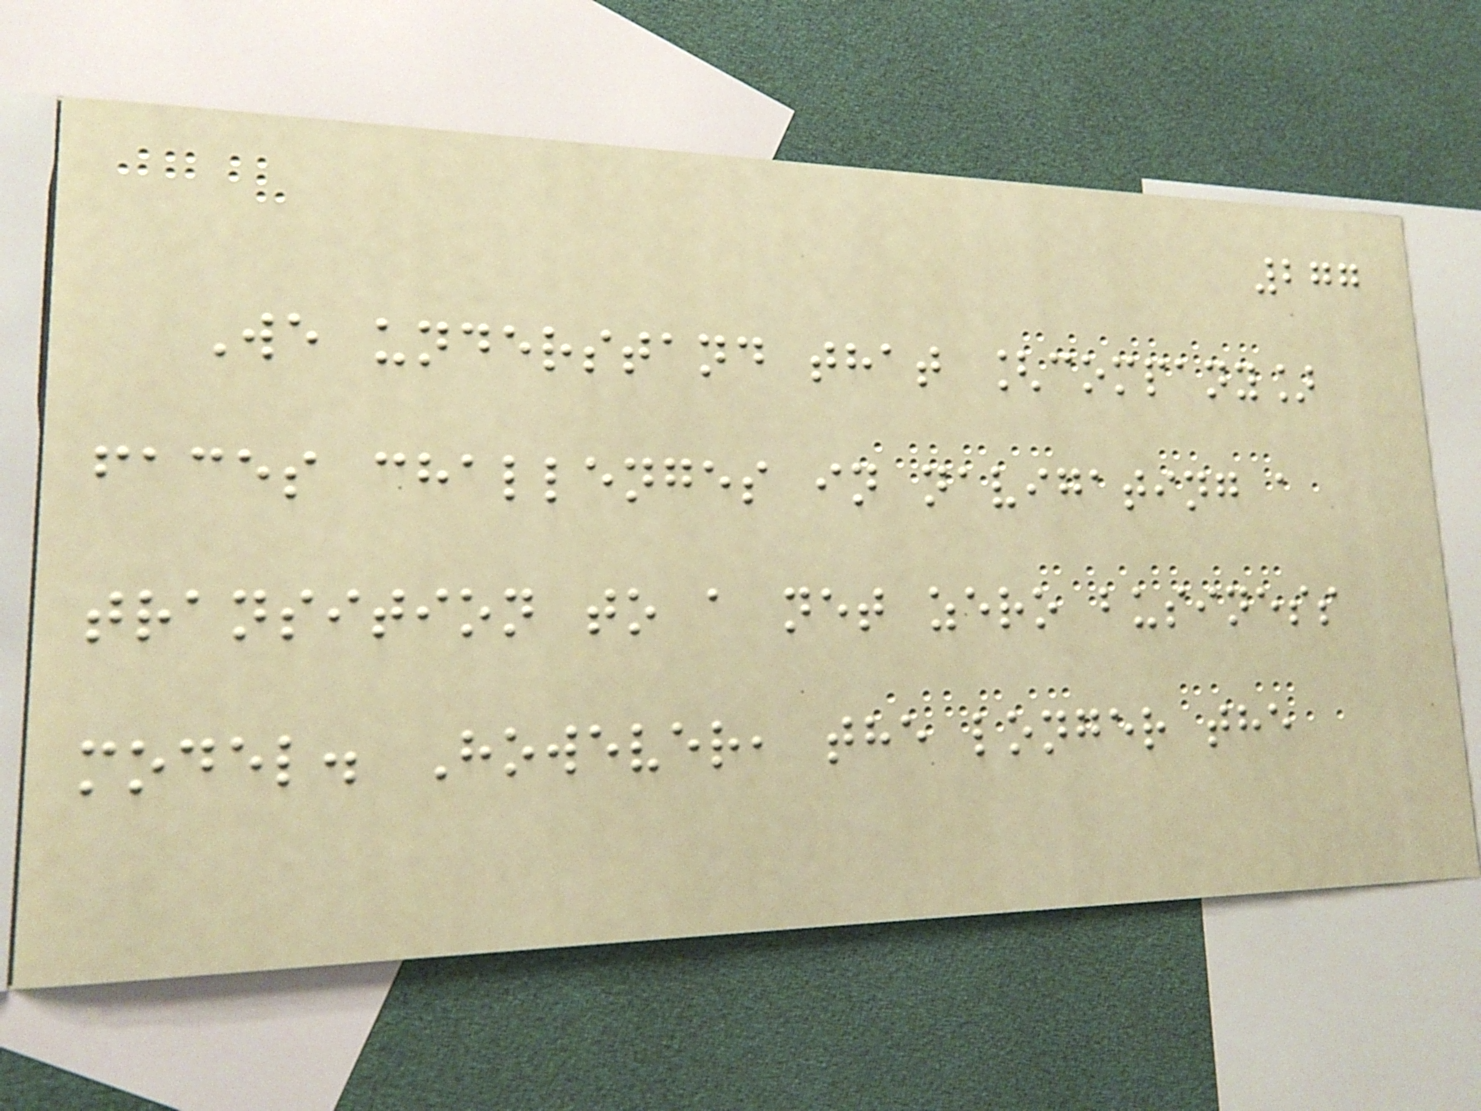277
We understand that [company]
faces challenges in navigating a
transition to a net zero business
model. However, the longer the
